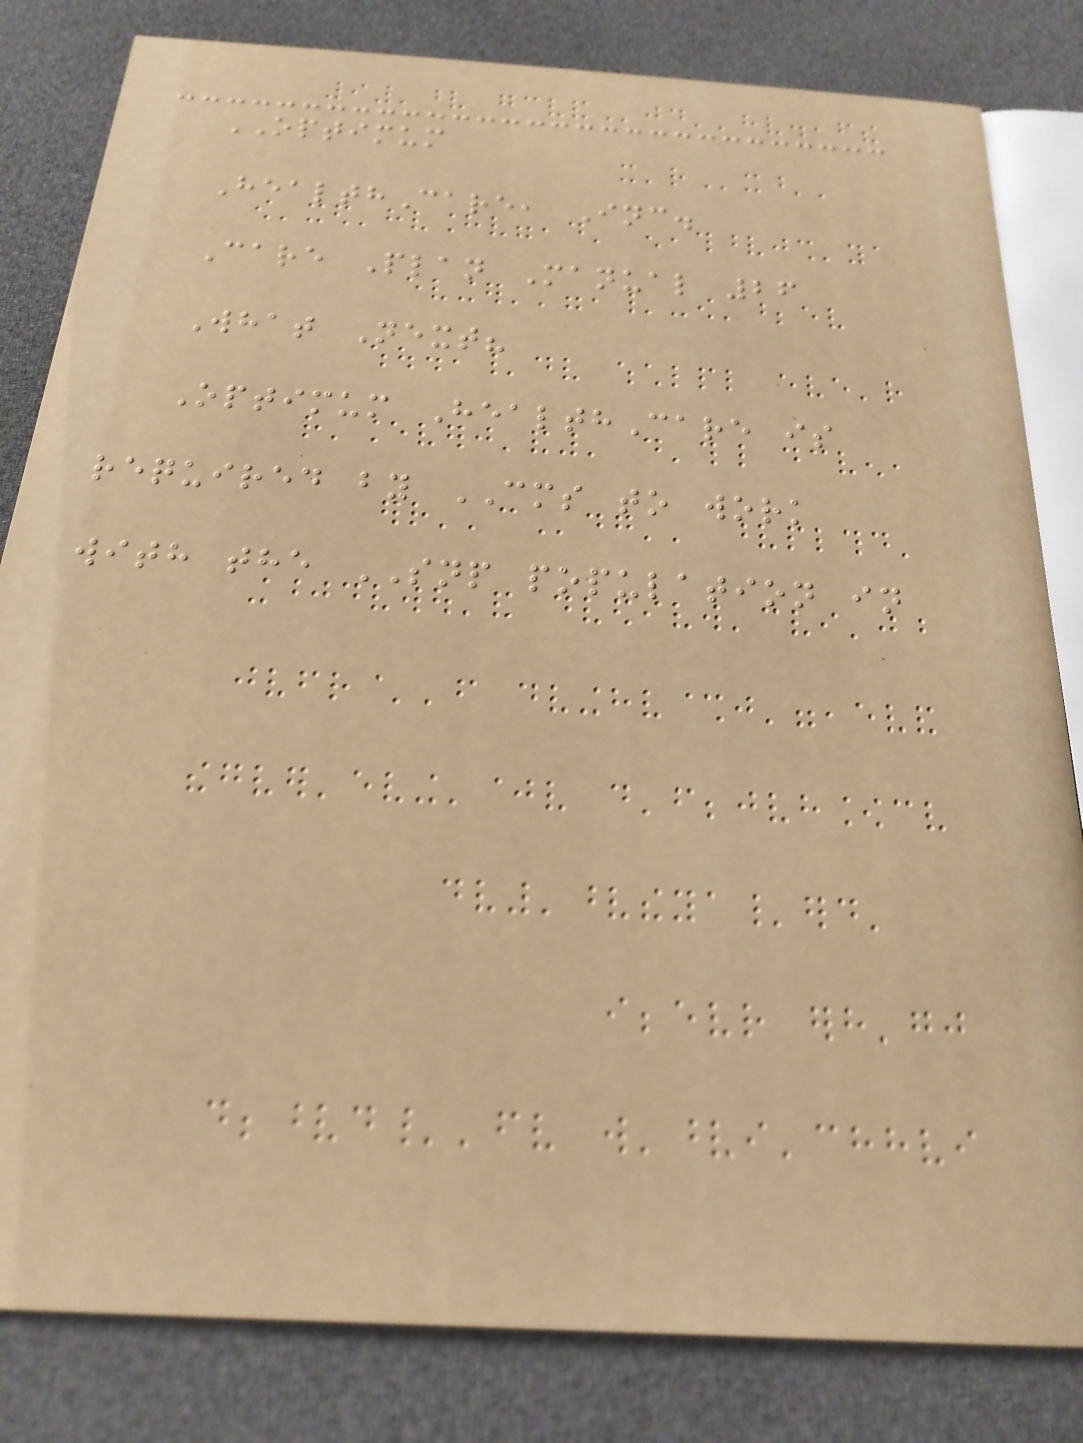OPTIMUM
HealthCare, Inc.
Care Plan Manual 26
What Next?
Optimum HealthCare is
required by CMS to work
with the SNP population in
